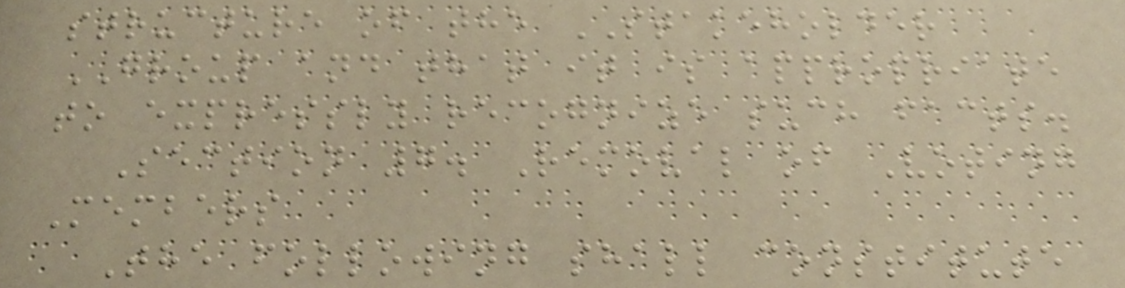structure of the STAKEHOLDER
GROUP and that it is appropriate
to expressly recognize such facts.
Section 7. Removal of Voting
Members
The following shall constitute
